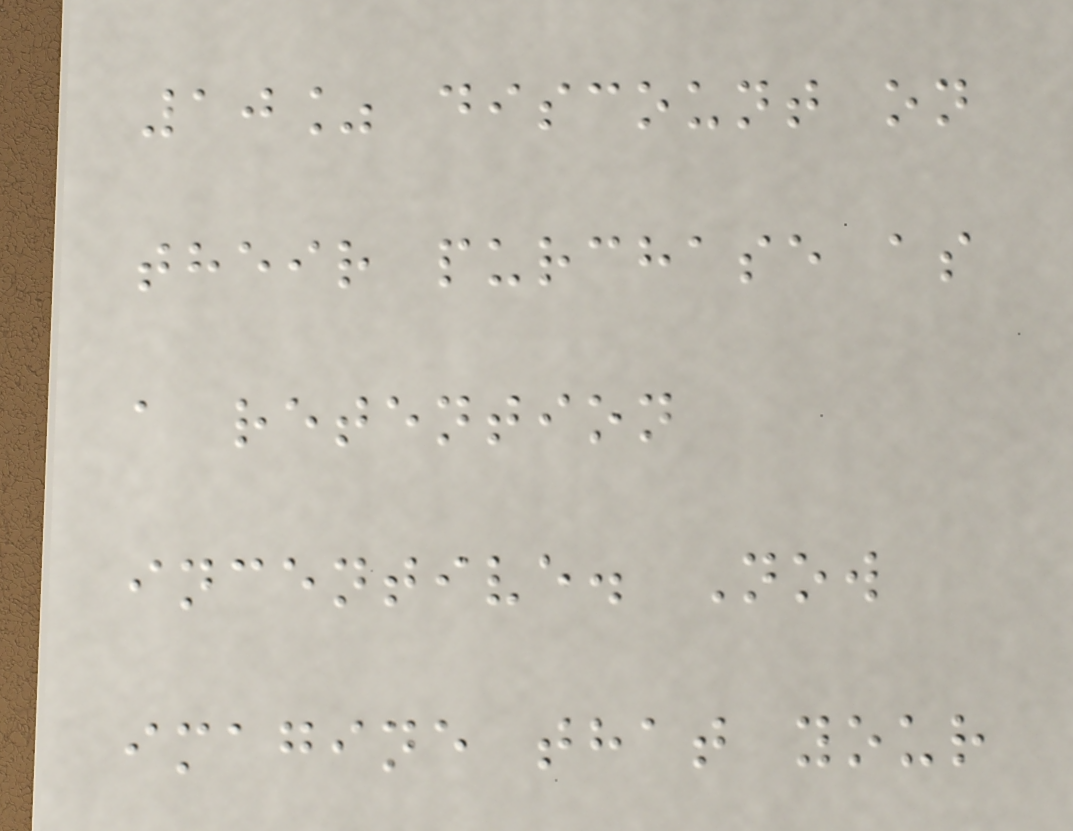10% discount on
their purchase as
a retention
incentive. Now
imagine that your
